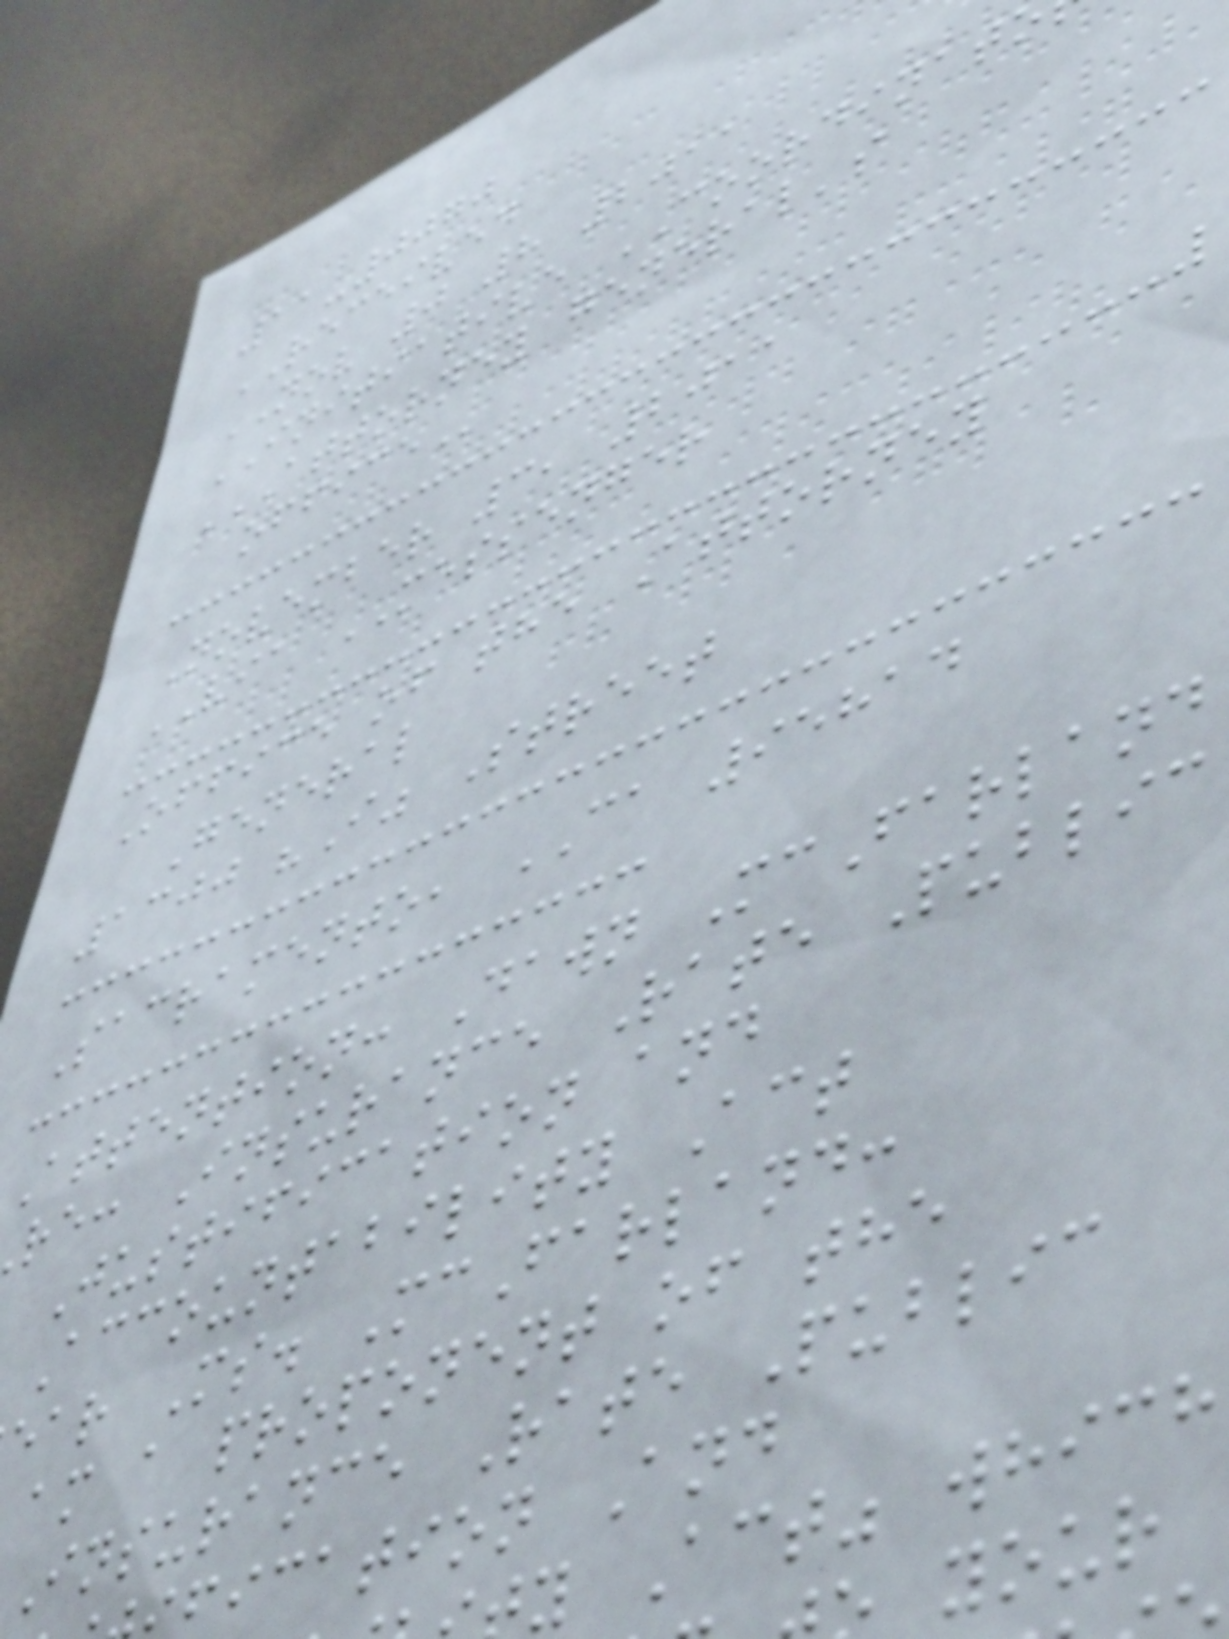11-0070
RECEIVED
NOV 0 8 2011
INITIATIVE COORDINAT
ATTORNEY GENERAL'S
November 3, 2011
VIA MESSENGER
Office of the Attorney
General
1300 "I" Street
Sacramento, CA 95814
Attention: Dawn McFarland
re: Insurance Rate Public
Justification and
Accountability Act
ear Ms. McFarland:
am a proponent of the
Insurance Rate Public
ication And
y Act" which
